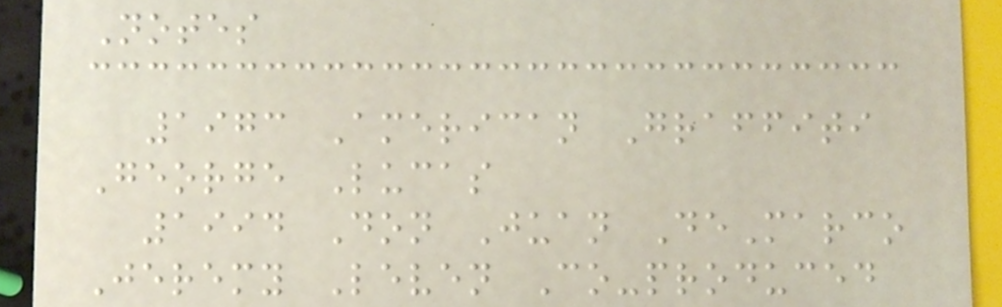Notes
1973 American Graffiti
George Lucas
1994 Don Juan DeMarco
Jeremy Leven Co-produced
